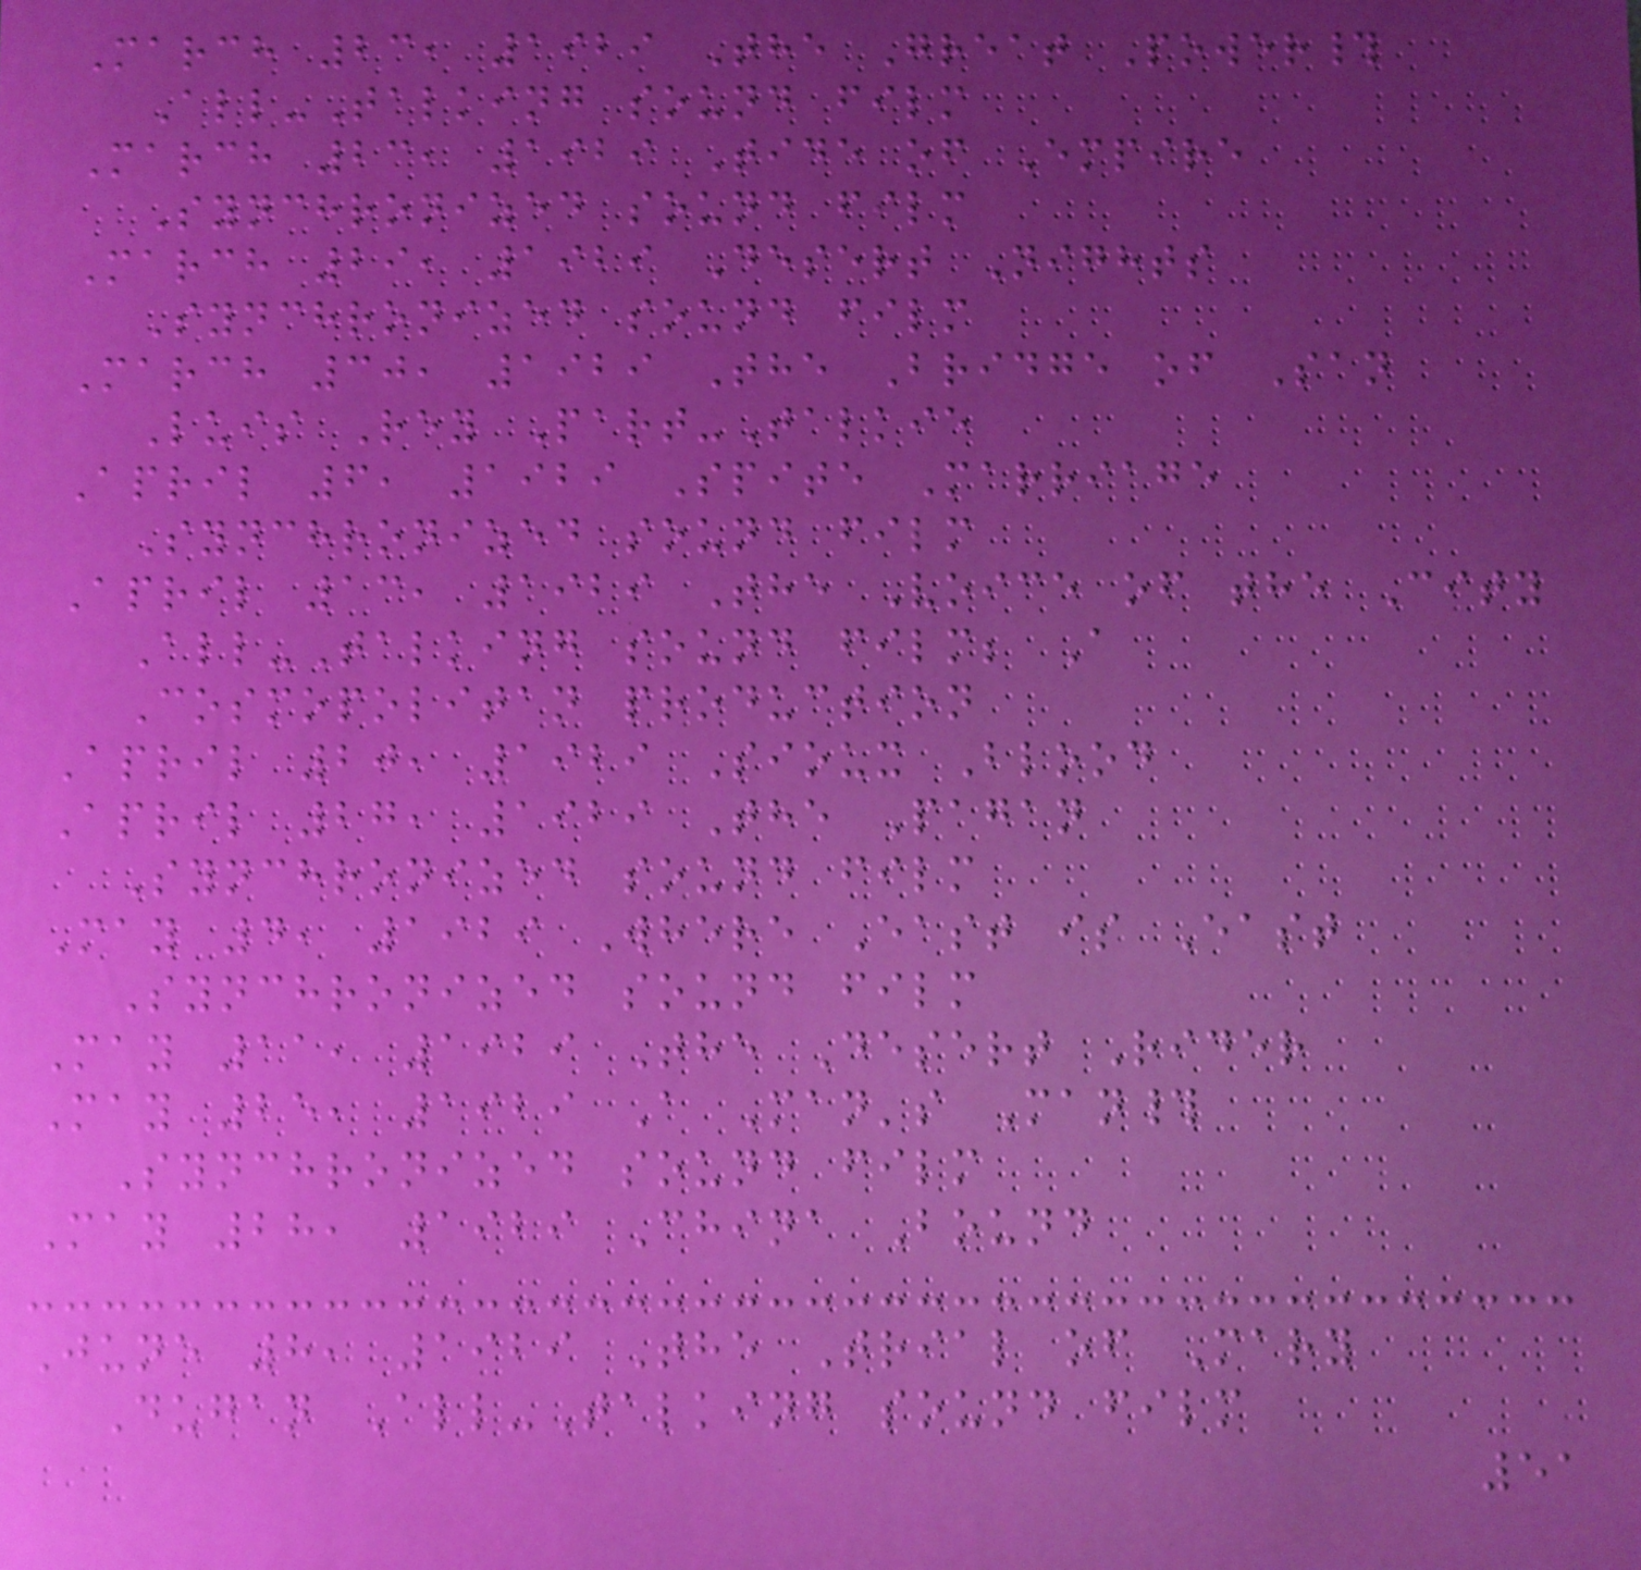March 23, 1929 The Great Power#
All-Talking sound film
March 23, 1929 Tide of Empire
Synchronized sound film
March 29, 1929 Desert Nights
Synchronized sound film
March 30, 1929 The Bridge of San
Luis Rey Part-Talkie
April 6, 1929 Spite Marriage
Synchronized sound film
April 13, 1929 The Voice of the City
All-Talking sound film; A
Cosmopolitan production
April 20, 1929 Sioux Blood
April 27, 1929 The Pagan
Synchronized sound film
May 4, 1929 Where East is East
Synchronized sound film
May 11, 1929 The Desert Rider
May 25, 1929 A Man's Man#
Synchronized sound film
May 28, 1929 China Bound
June 8, 1929 The Trial of Mary
Dugan All-Talking sound film
51
